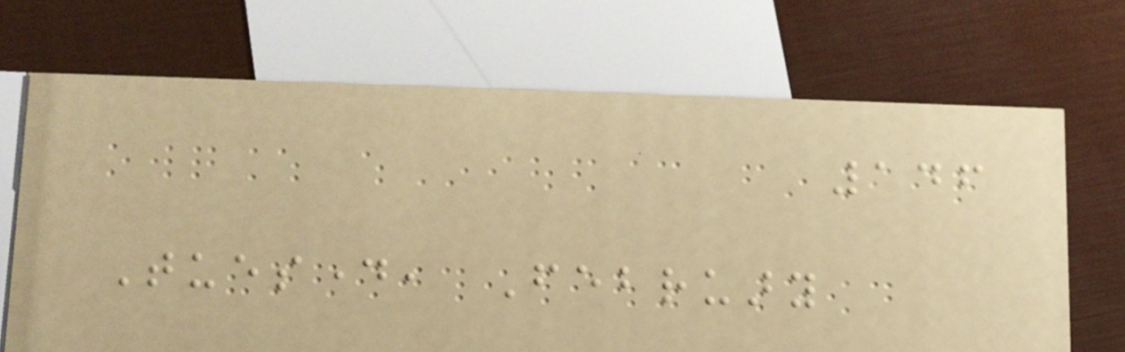146
Tuesday, February
